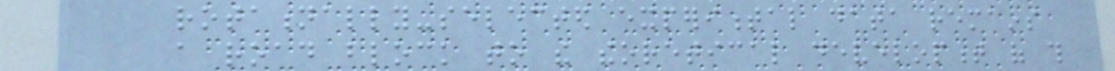rotationally-selected experimental data remains
a road block to the theoretical development of this
